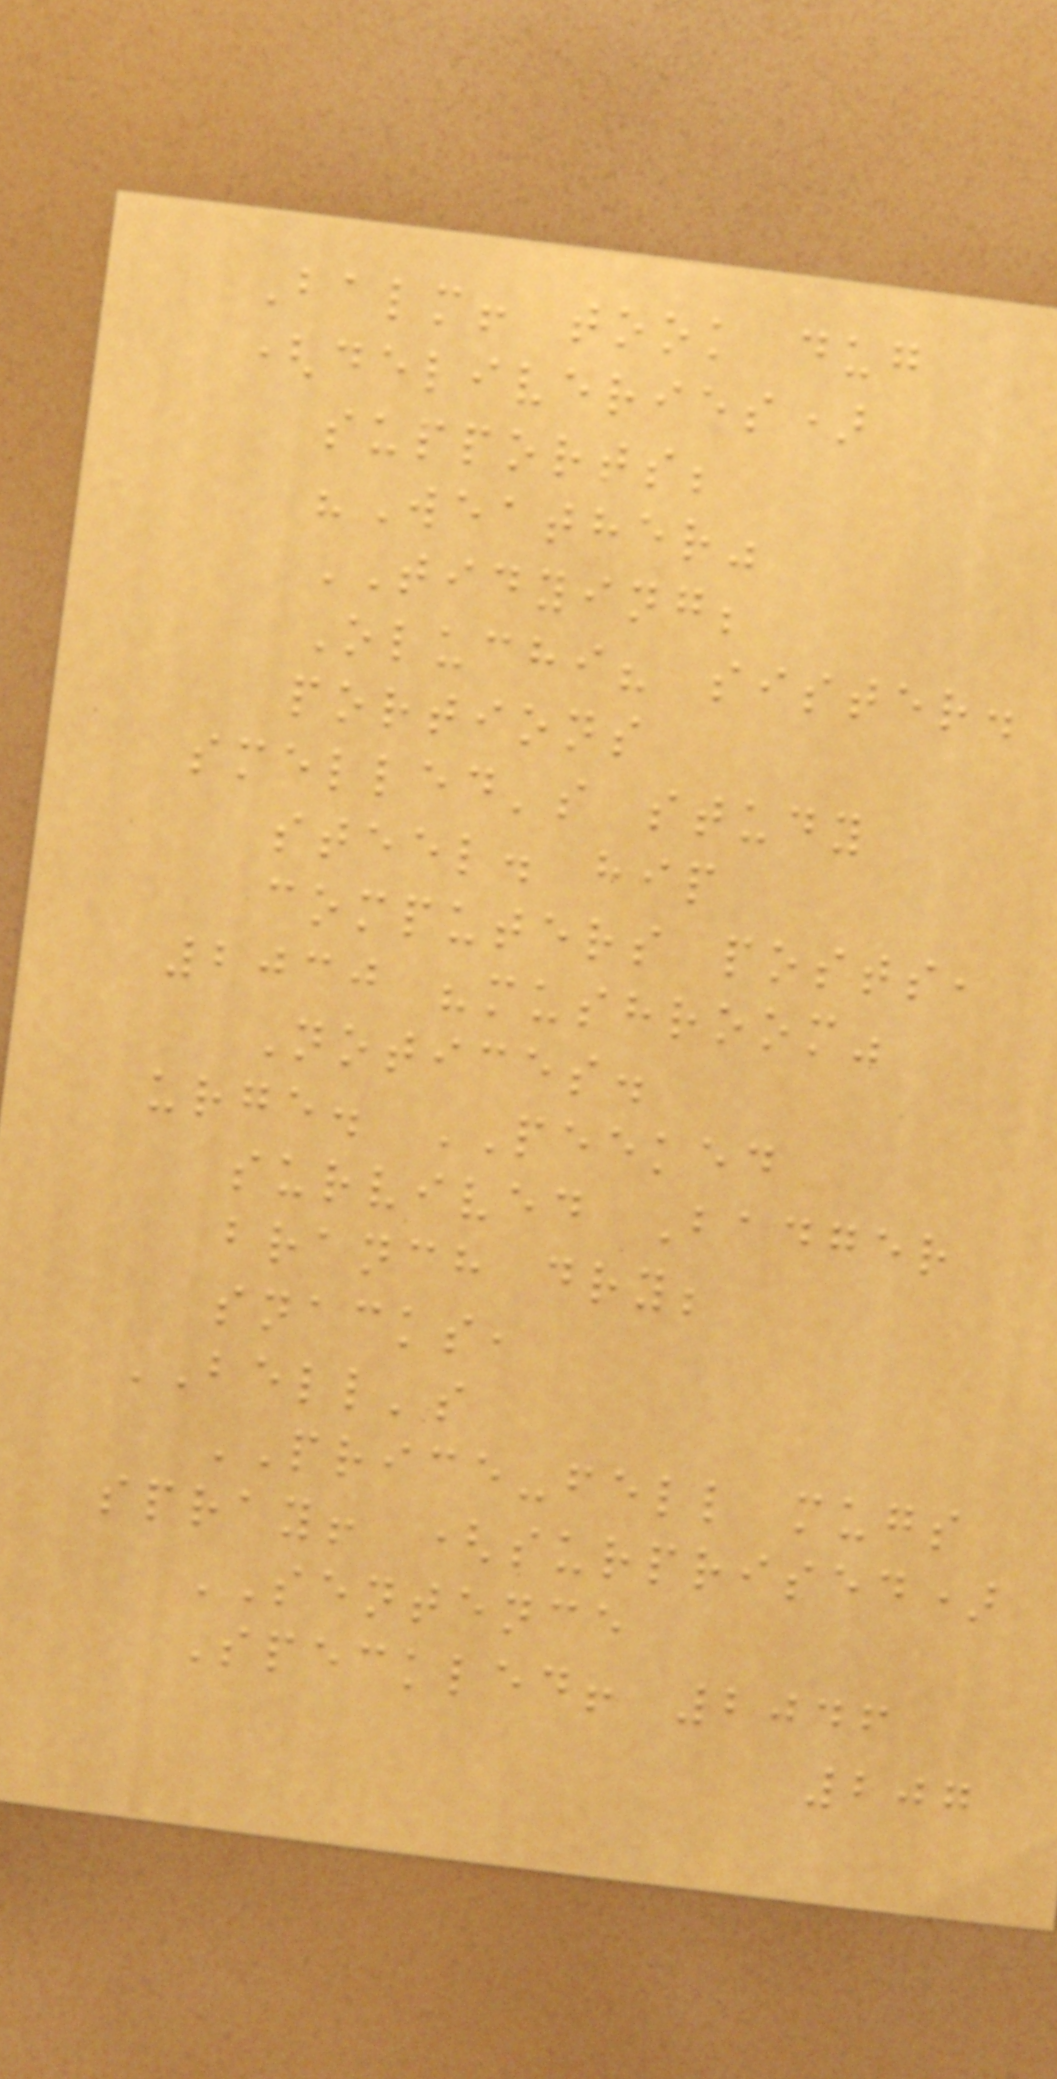Balm! took dug
(deliveries)
supports;
"Weather"
TIDYING;
Oluchi? sister.
portions
smelled's study
steel. hip
computers posts,
2030 "mushroom"
Notices.
urge. PEEKED
survived Badger
branch dry;
snacks,
BELL's
PRICE-fell mugs
spray! (surprised)
SENTENCE
Speckled! 2046
207
